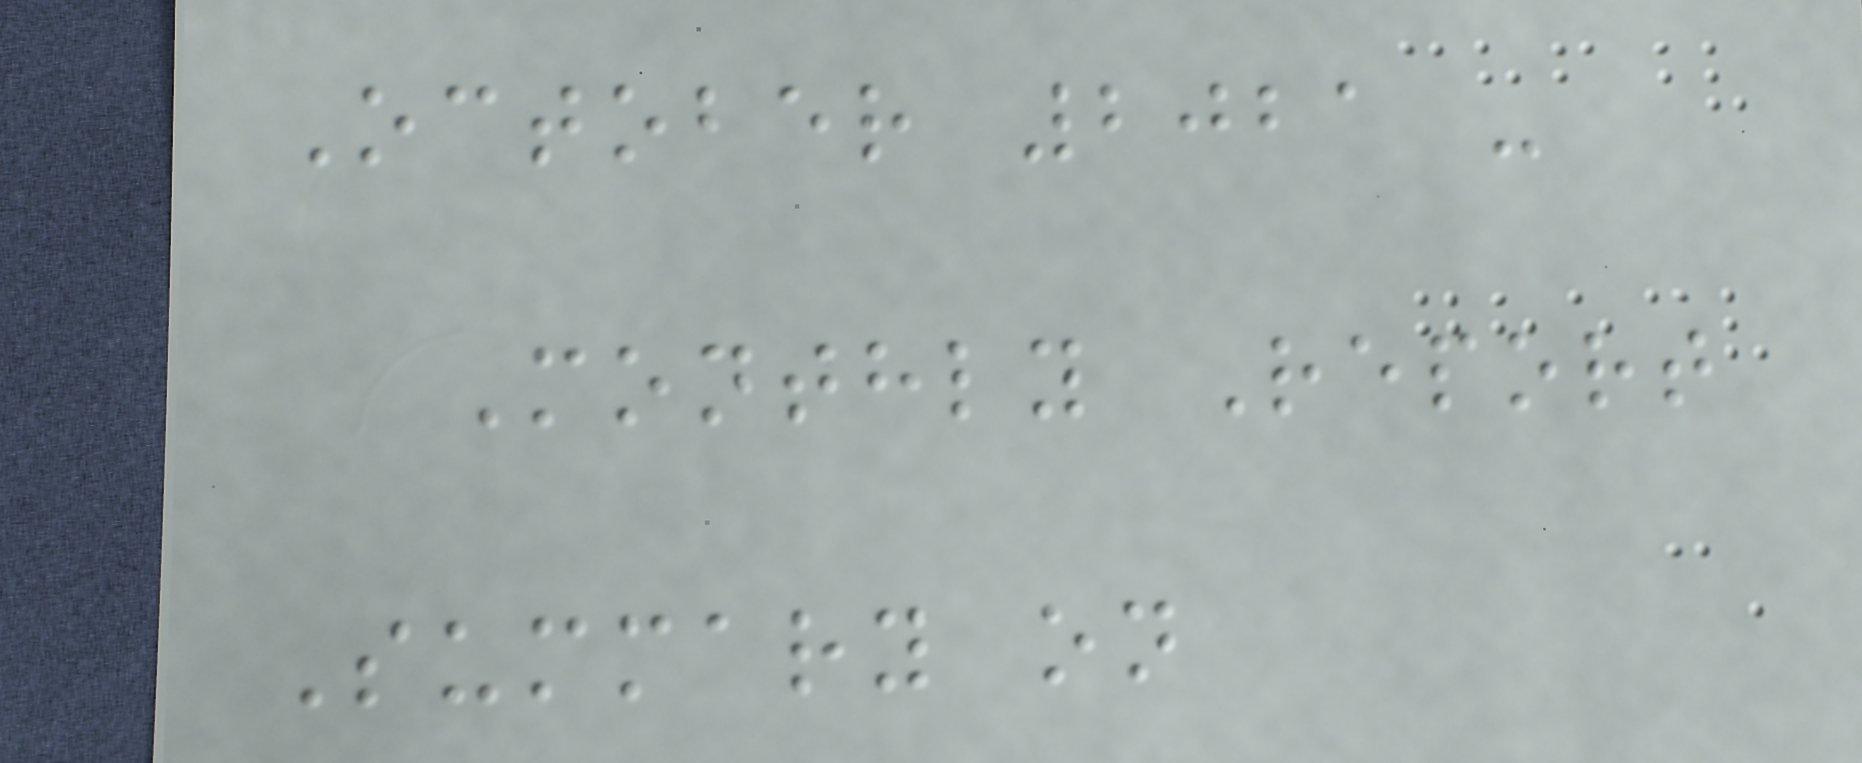October 2021 -
Monthly Report
Summary on
